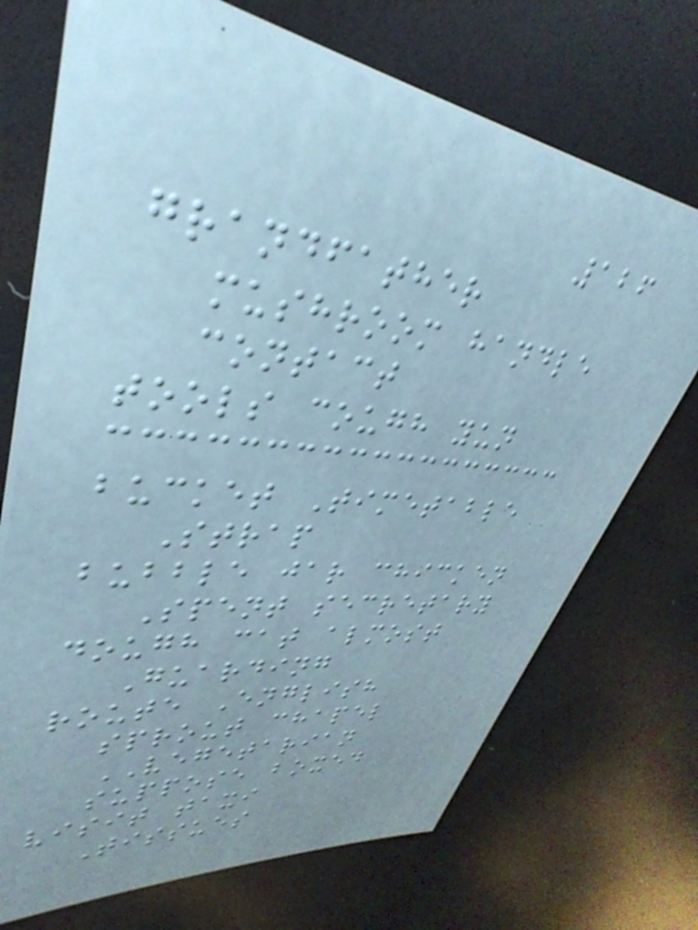126
grandfather
mushroom handle
contact
tools cough yun
bucket Timetable
Strap
bubble jar chicken
Spent secretary
dough cat almost
Guarding
route English
sprout chapel
VEGETARIAN
suppose boxed
visit taxi
Tissues
